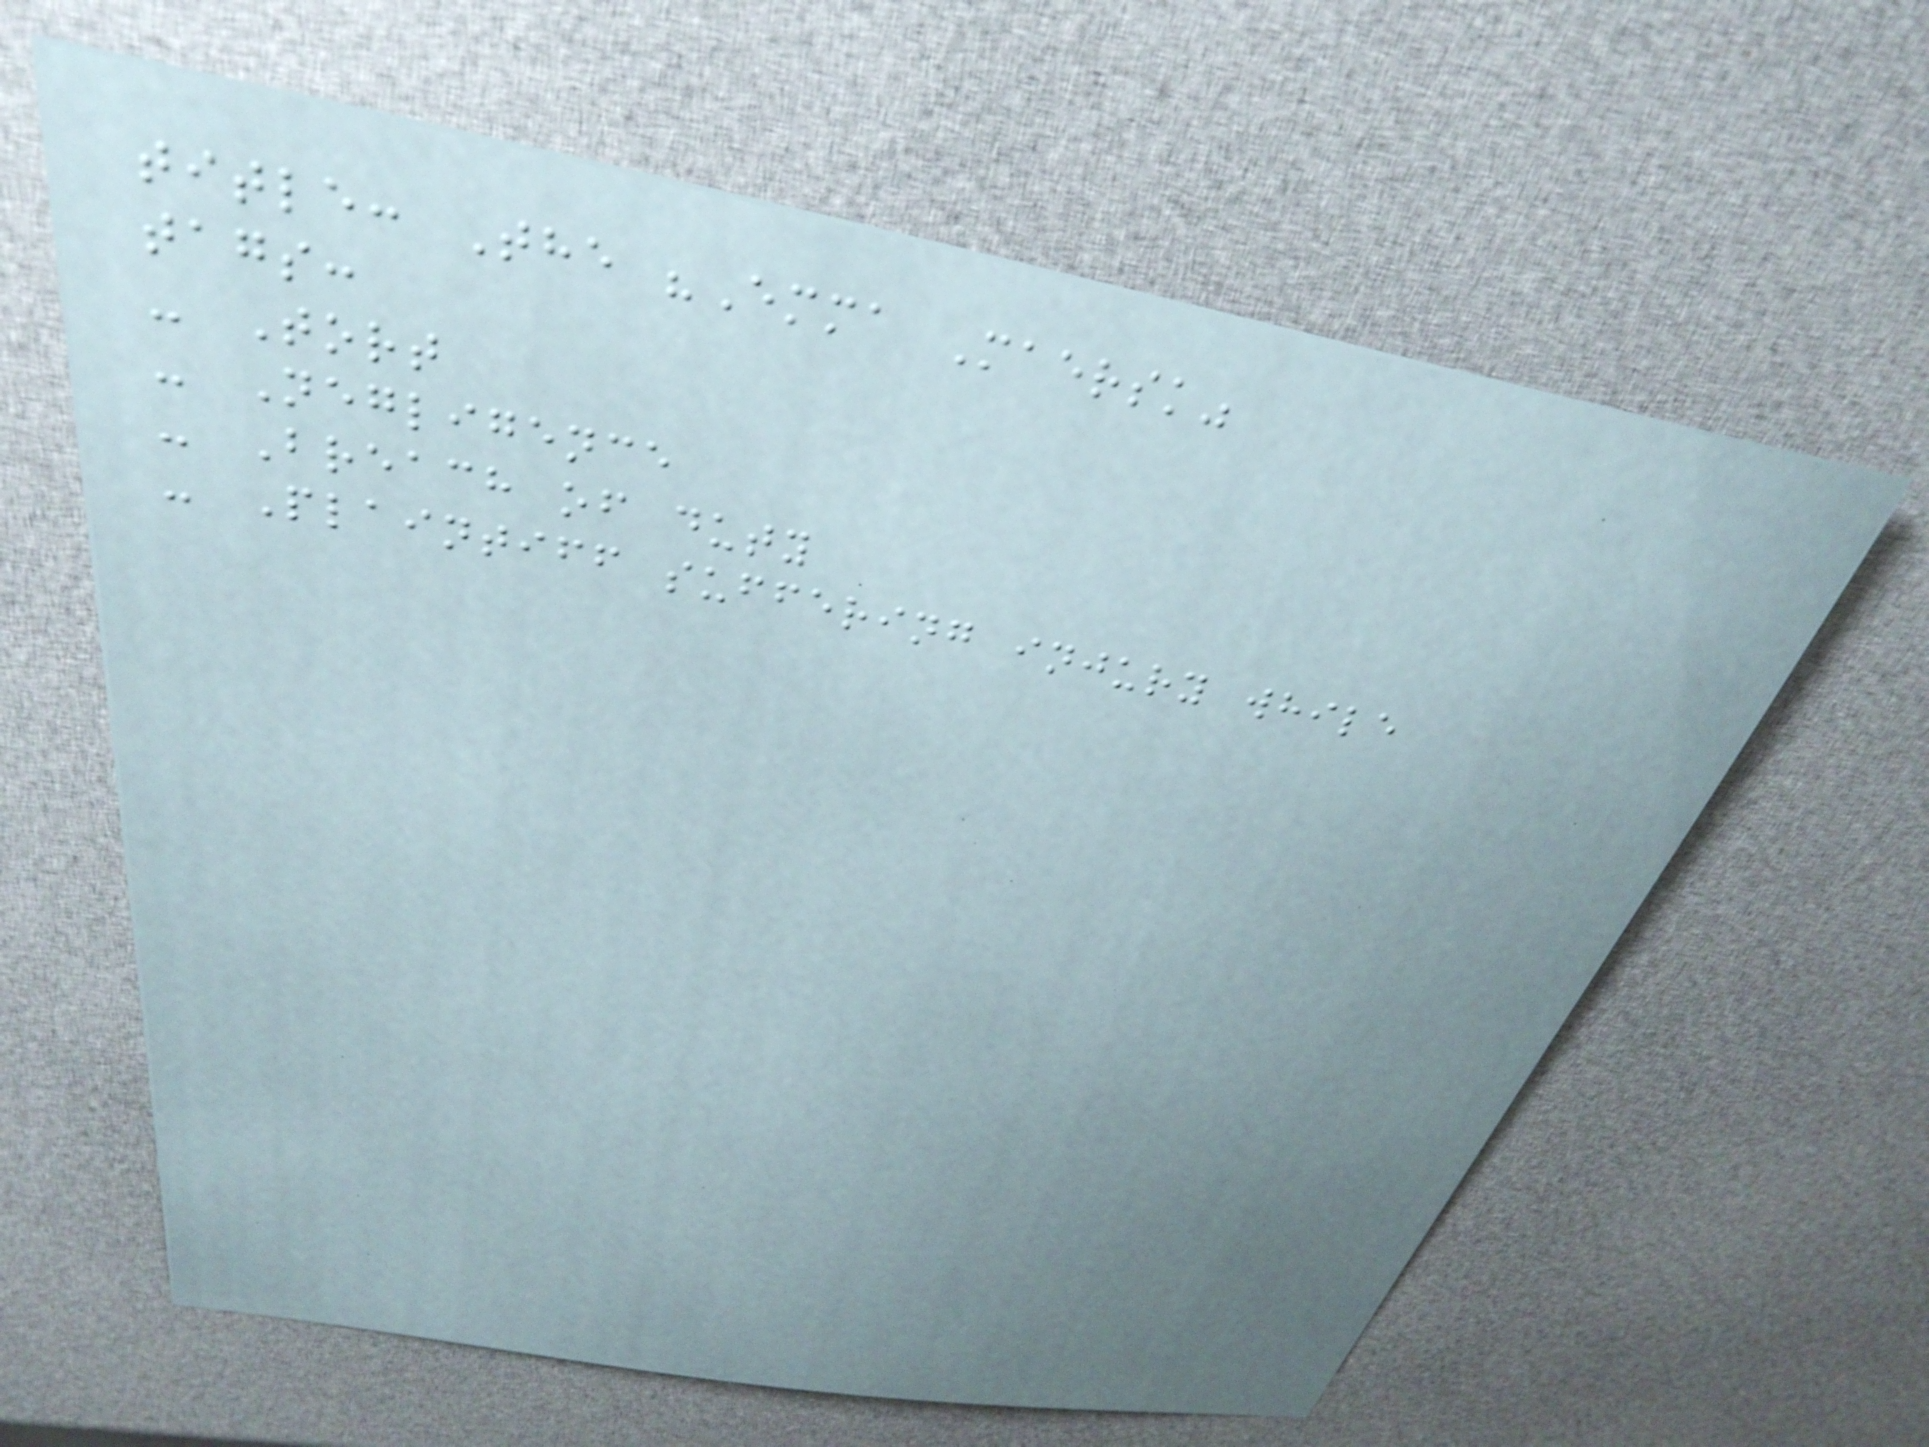title: The "Emma Maersk"
tags:
- Tort
- Negligence
- Breach of duty
- Plaintiff suffering injury while
